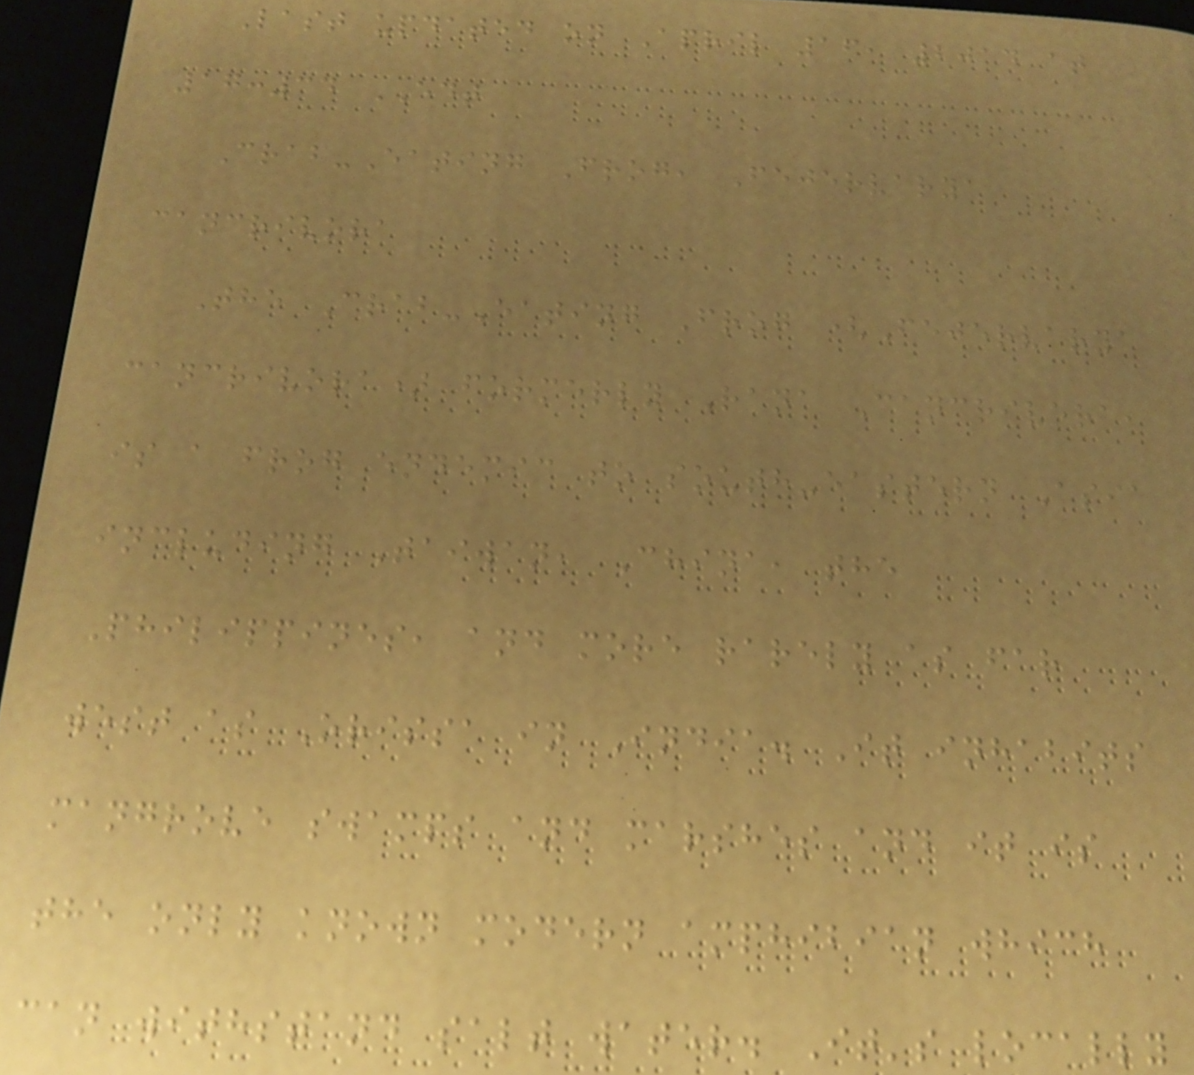Last updated on April 16, 2014 at
17:34 EDT
Crab-Eating Frog, Fejervarya
cancrivora
The Crab-Eating Frog (Fejervarya
cancrivora) formerly Rana Cancrivora,
is a frog endemic to south-eastern Asia
including Taiwan, China, the
Philippines, and more rarely as far
west as Orissa in India. It inhabits
mangrove swamps and marshes and it is
the only known modern amphibian which
can withstand salt water. It's locally
